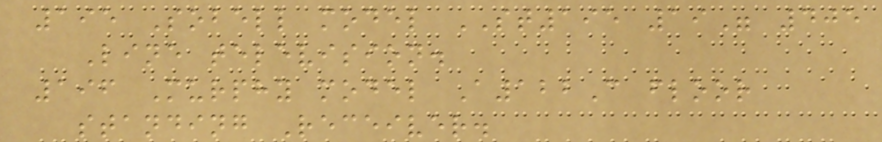195 Sobell model ST195 19" 405
Line television.
196 Murphy model A122C floor
standing Receiver.
